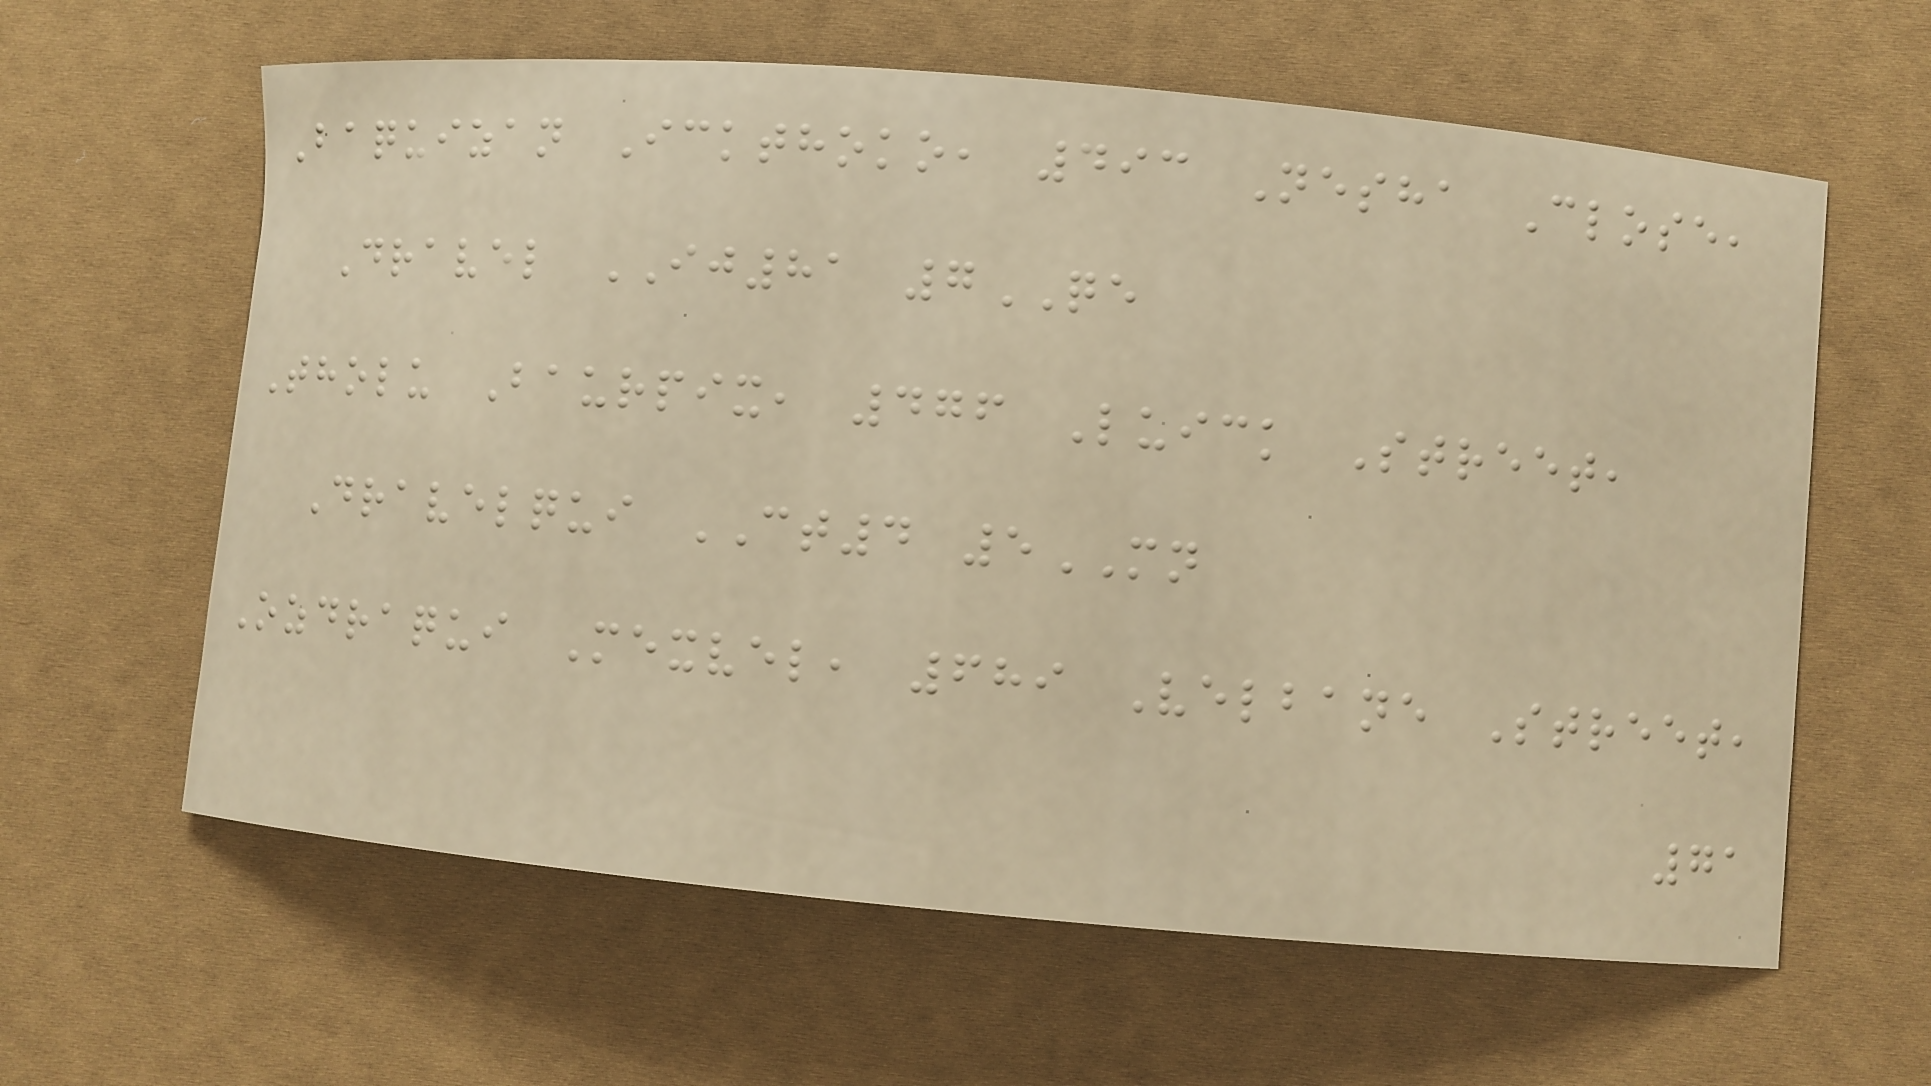Baquizan Ickthoko, 493 Nesha Close,
Dravel IJ81 7QE
Tholu Baurpix, 476 Luick Street,
Dravelqui CT4 5MN
Ozdraqui Mexvel, 689 Velbane Street,
71
